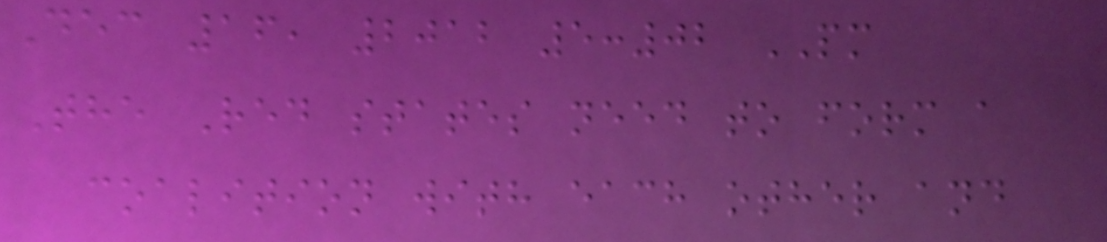Dec 16, 2012 5:02 PM
The Red states need to form a
coalition with each other and
